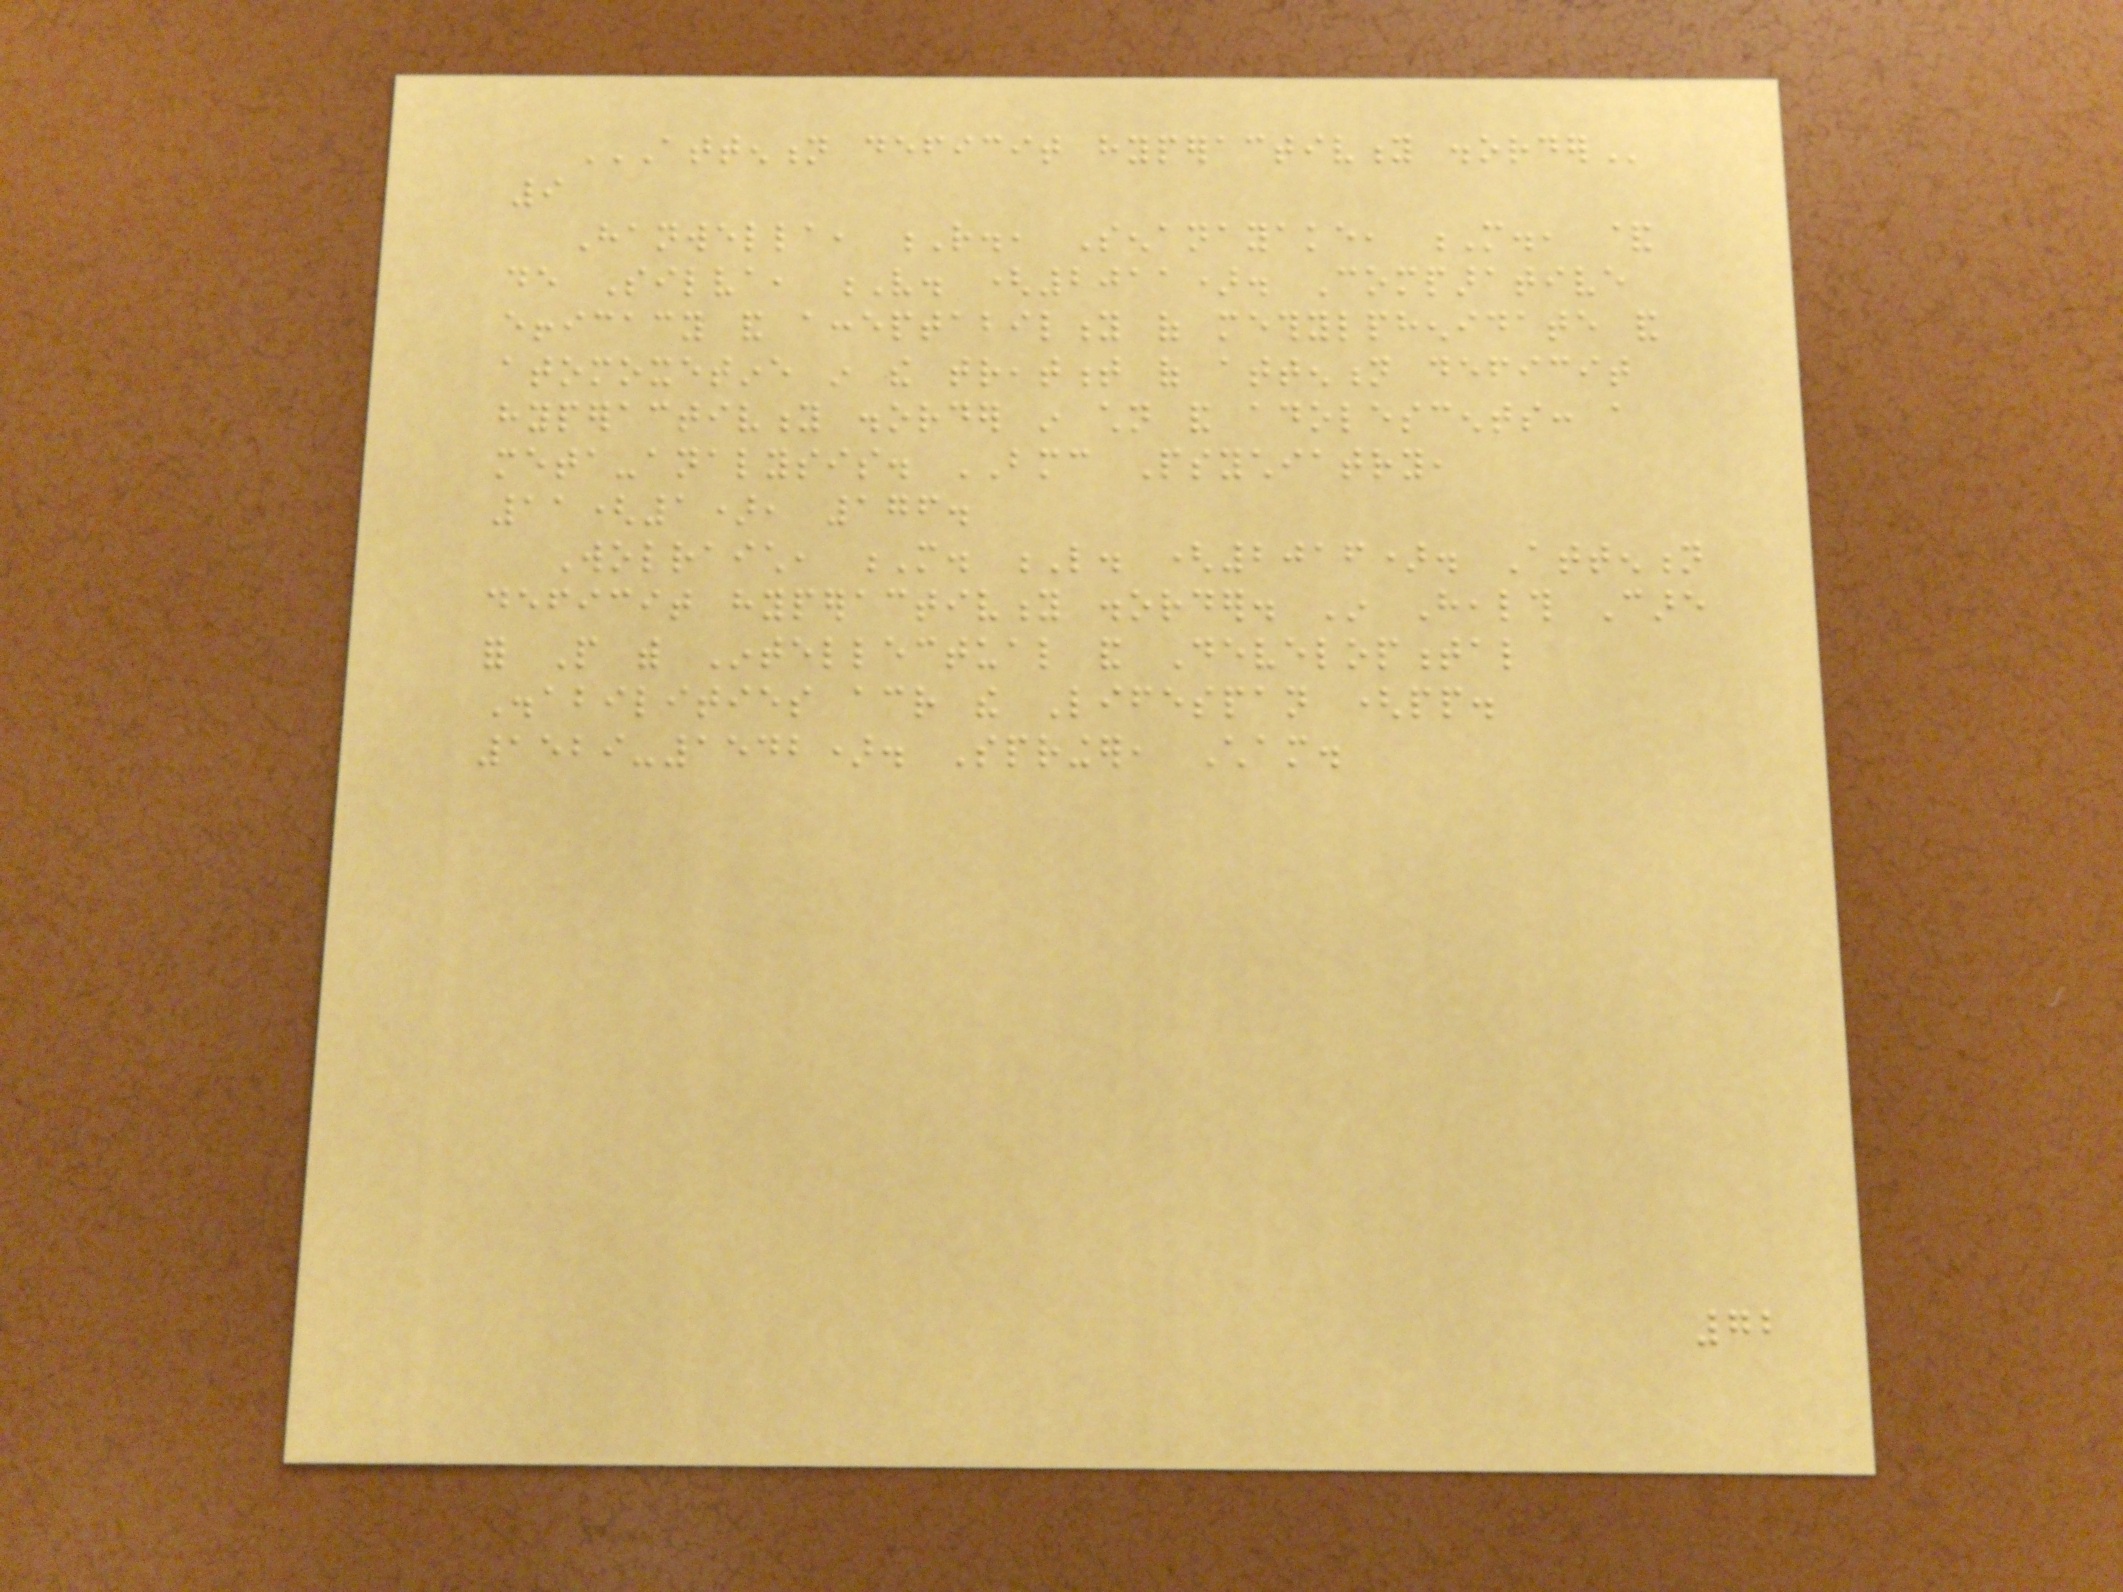ATTENTION DEFICIT HYPERACTIVITY DISORDER
9
Hanwella, R., Senanayake, M., &
de Silva, V. (2011). Comparative
efficacy and acceptability of methylphenidate and
atomoxetine in the treatment of attention deficit
hyperactivity disorder in children and adolescents: a
meta-analysis. BMC Psychiatry,
11(1), 176.
Wolraich, M. L. (2016). Attention
deficit hyperactivity disorder. In Health Care
for People with Intellectual and Developmental
Disabilities across the Lifespan (pp.
1529-1542). Springer, Cham.
72
